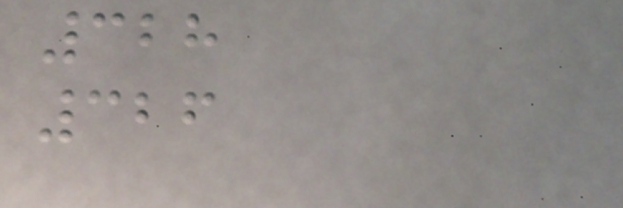328
326
